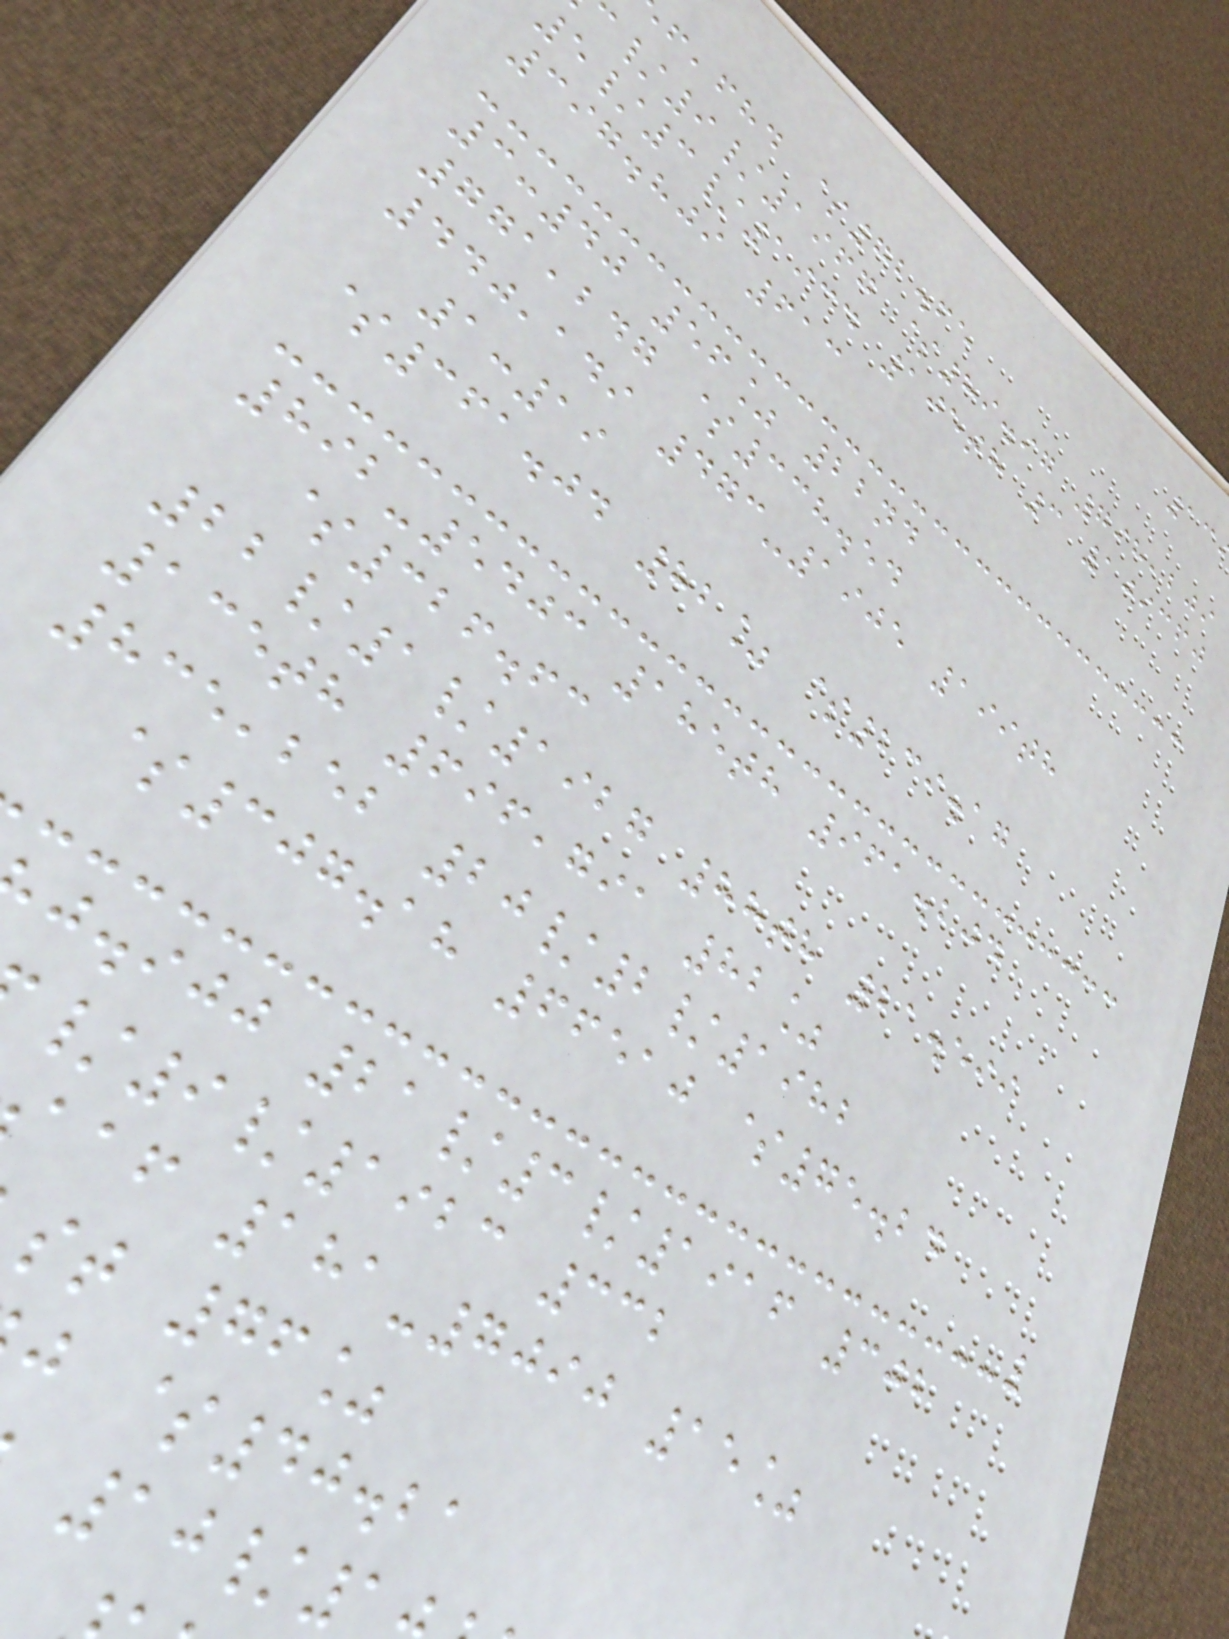,fhd $72.65
/9/1967 $89.97 798,209
5/3/1934 105th 3 109360
397.809 613
3:40 56% 22nd
771,247 $338.54
440,149 473-1905 199th
1:19
$361.04 82% $239.17
892-5403 185th 961.204
$326.63
22/1/1927 88th 21.599
135th 696,791 82%
835,252 20/2/1982
$307.18 66510 $75.24
j.ijj 21/3/1916 302
/9/1923 332
aaf 181-7090 15%
st 76%
j $40.21
